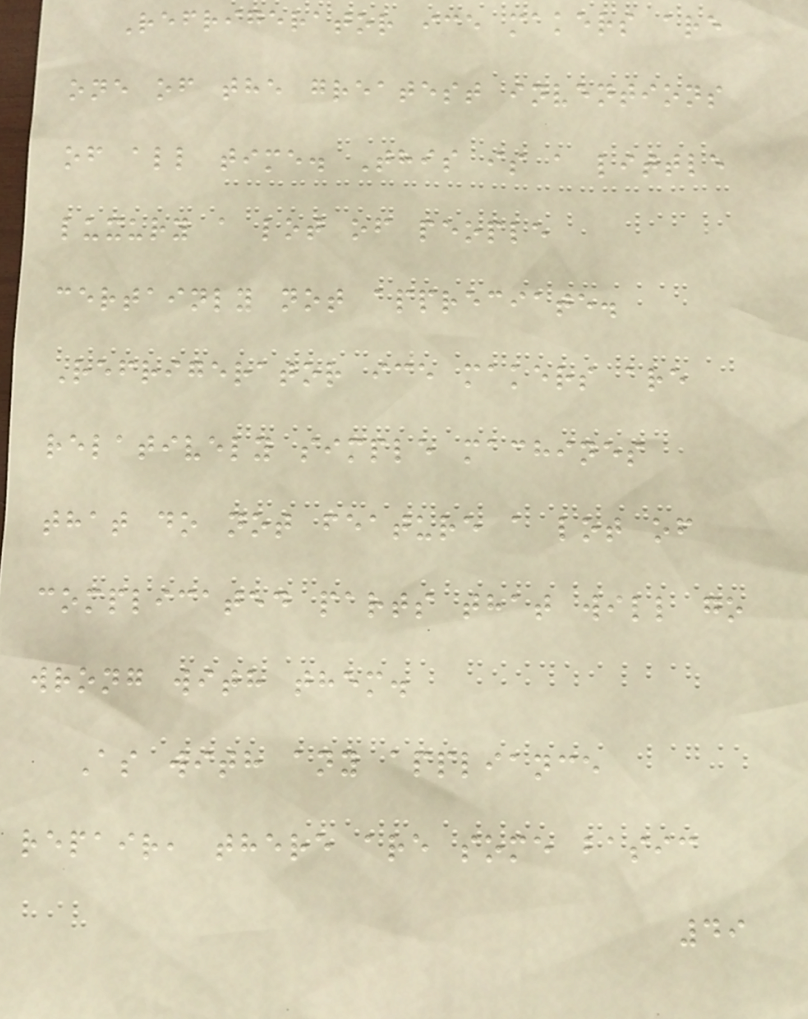Refrigerator ice makers are
one of the greatest inventions
of all time. This is a little
luxury a lot of people
certainly not appreciate.
Refrigerator ice makers are
relatively simple machines
that do not feature a lot of
complicated parts that will go
wrong with them.
As with any appliance
repair, there are some basic
49
